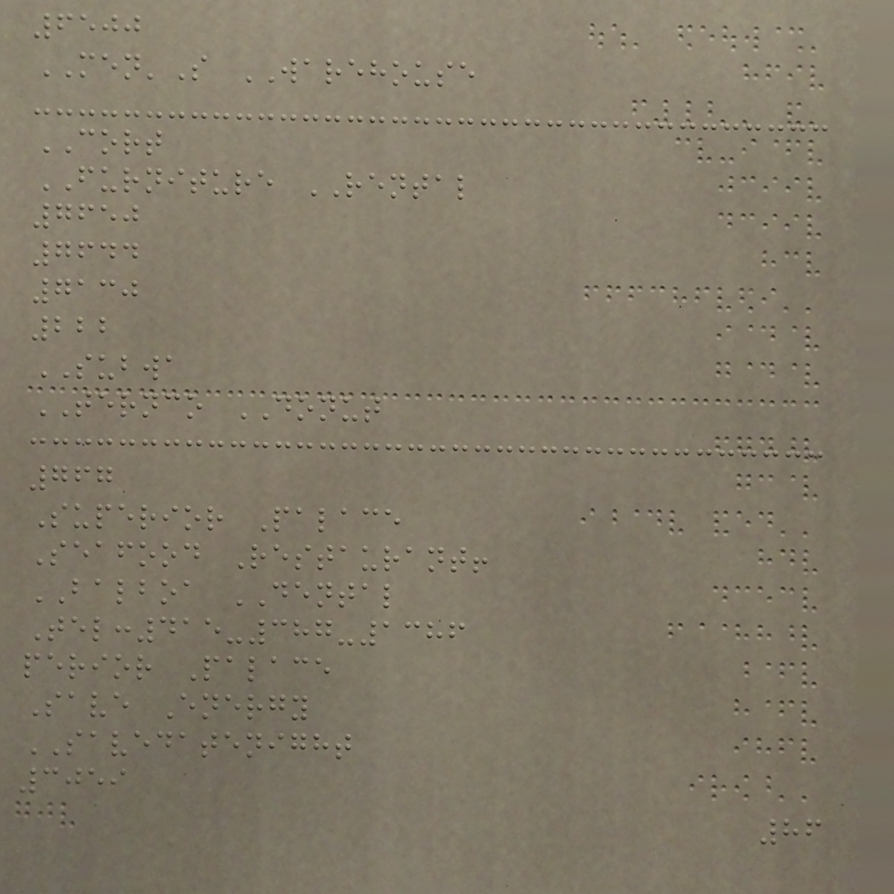6500
MEN'S WAREHOUSE
CORT
FURNITURE RENTAL
7650
7644
7130
222
SUBWA
TERNCO DONUT
767
Superior Palace
Seafood Restaurant!
BALBOA DENTAL
Tel:415-387-1386
perior Palace
Save Energy
SAVEDATENIGHT
3059
86
